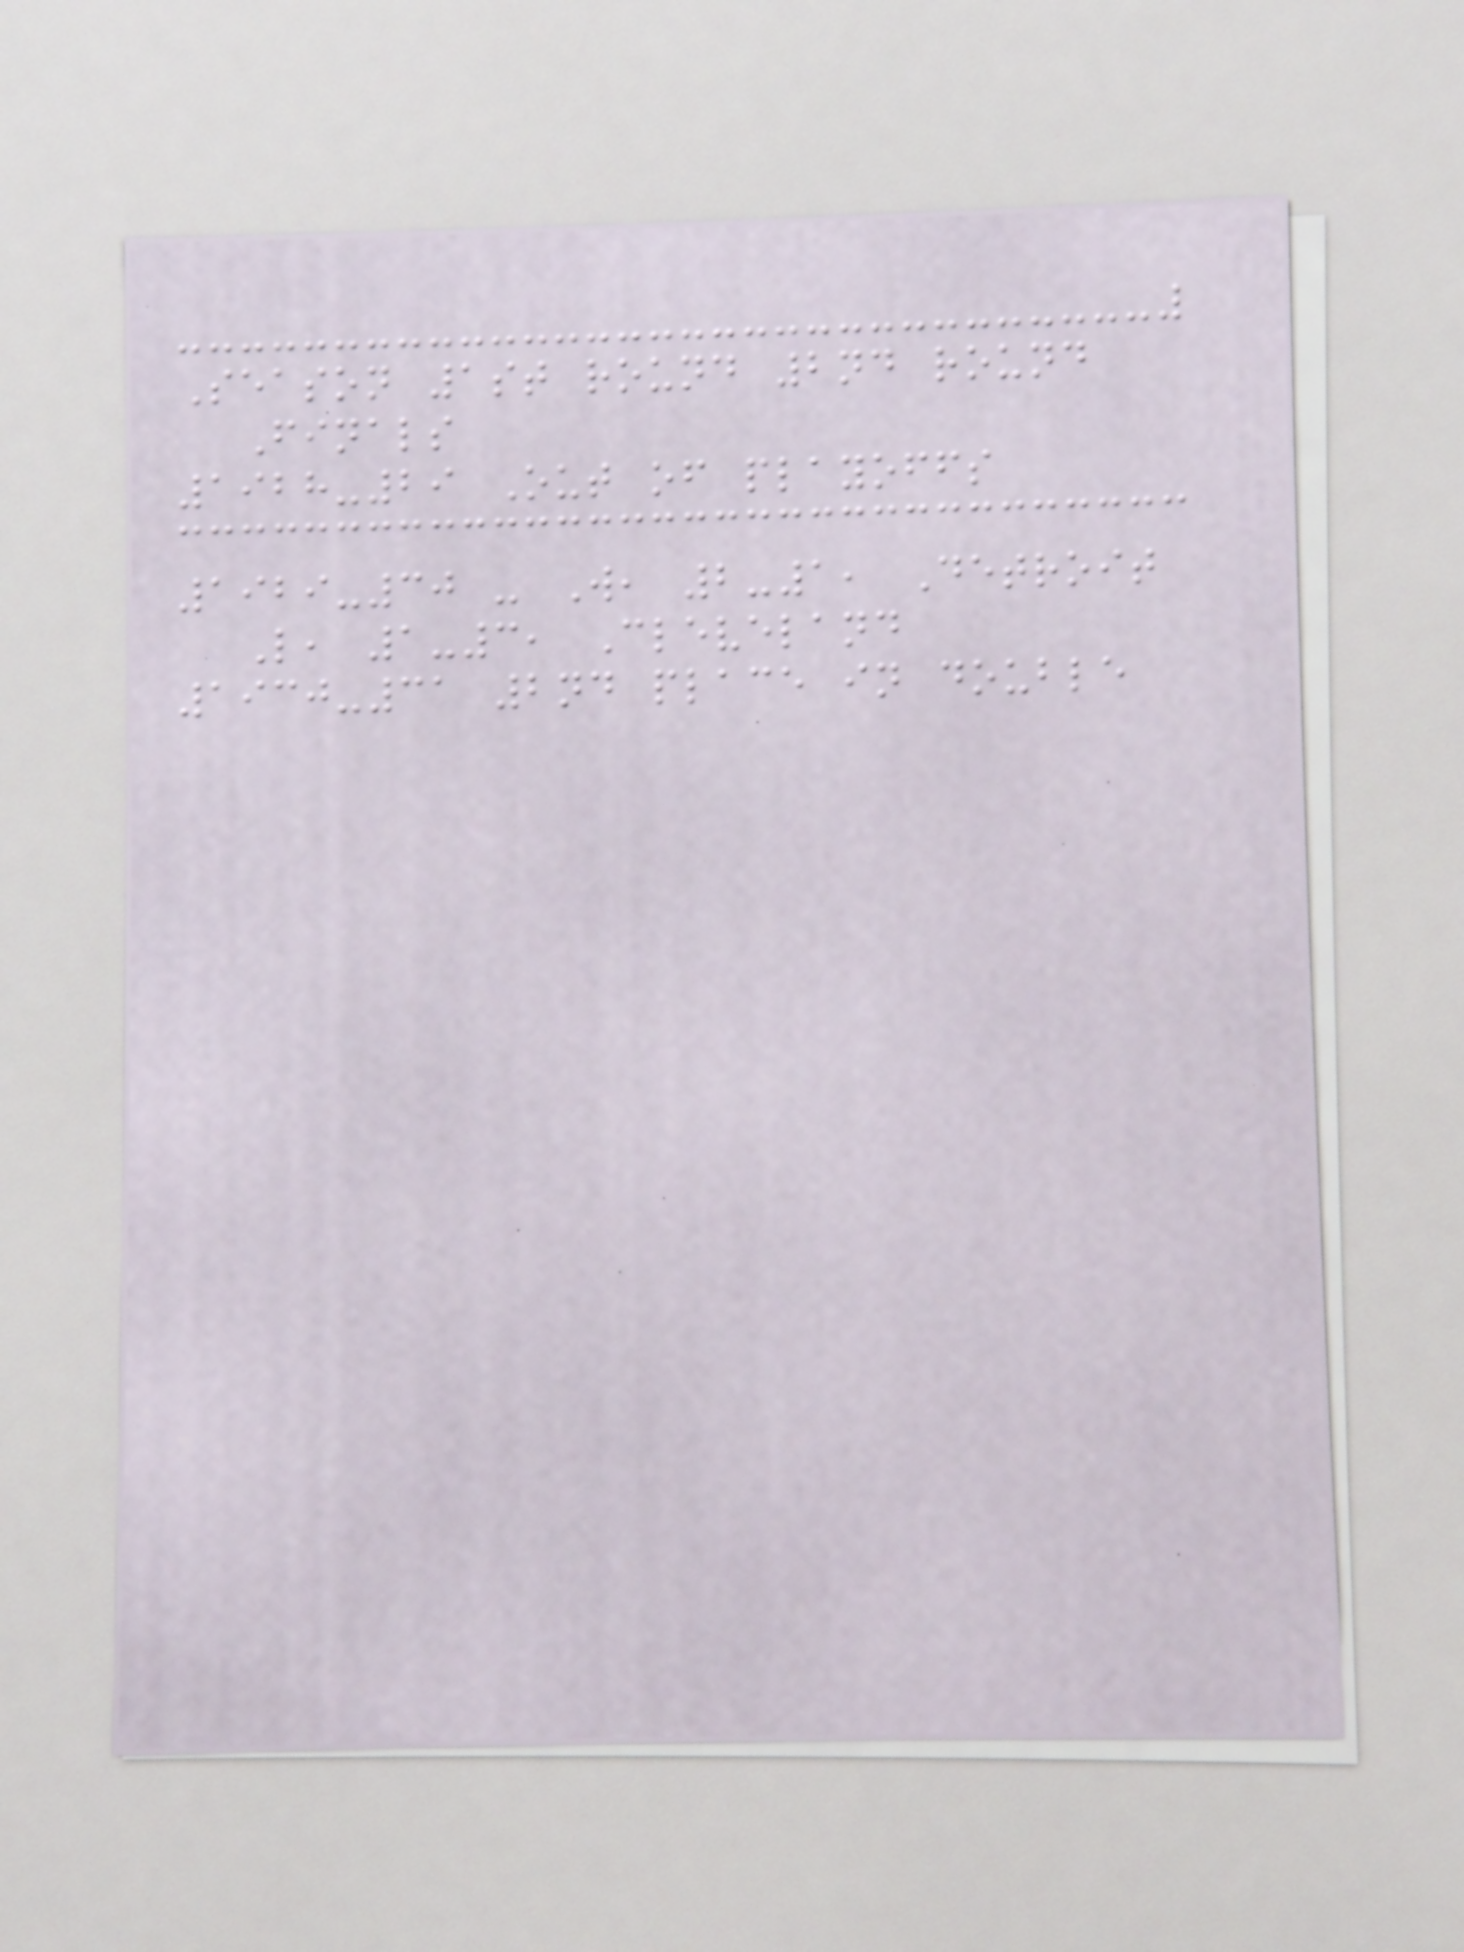Season 1st round 2nd round
Finals
1928-29 Out of playoffs
1929-30 - W, 2-1, Detroit
L, 1-3, Cleveland
1930-31 2nd place in double
